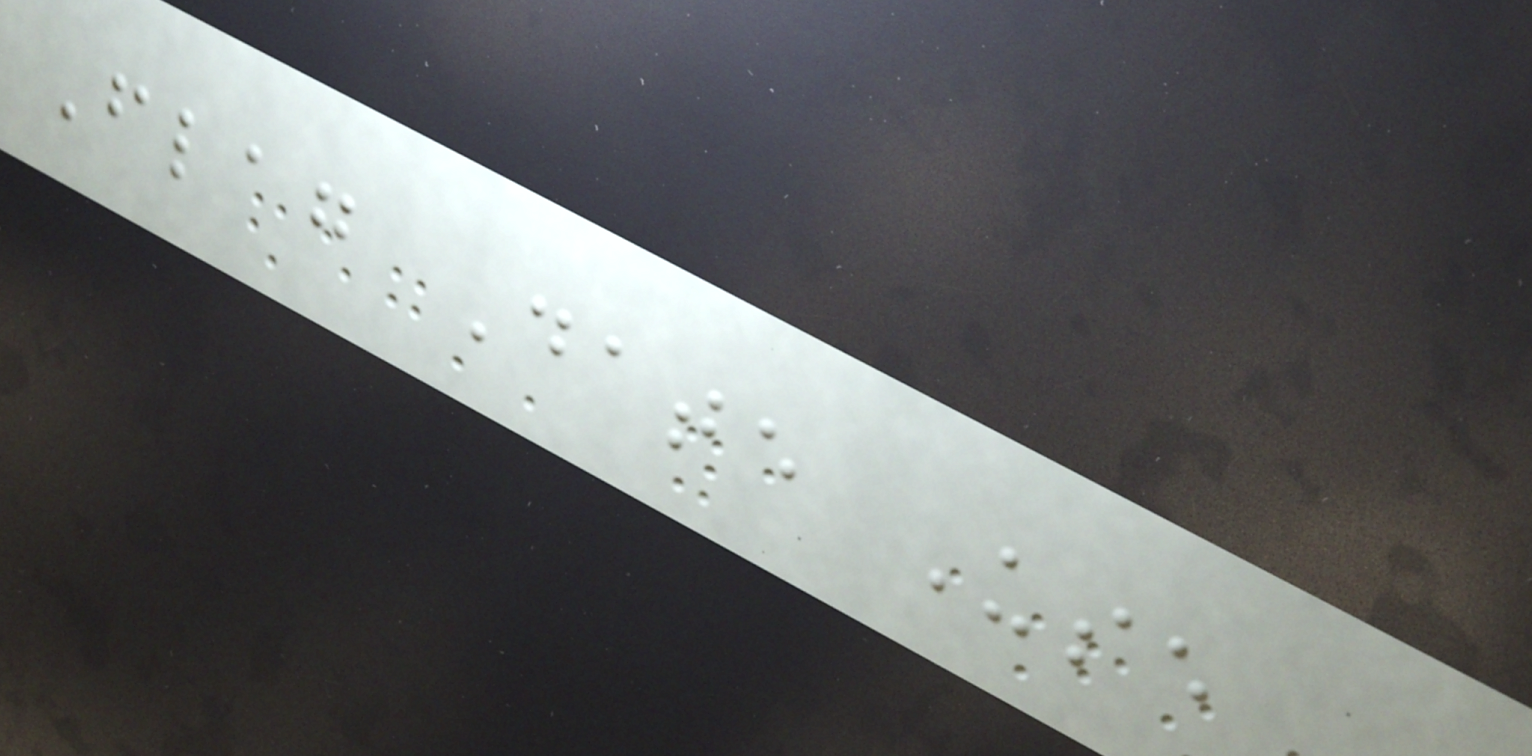Flag Date Use
